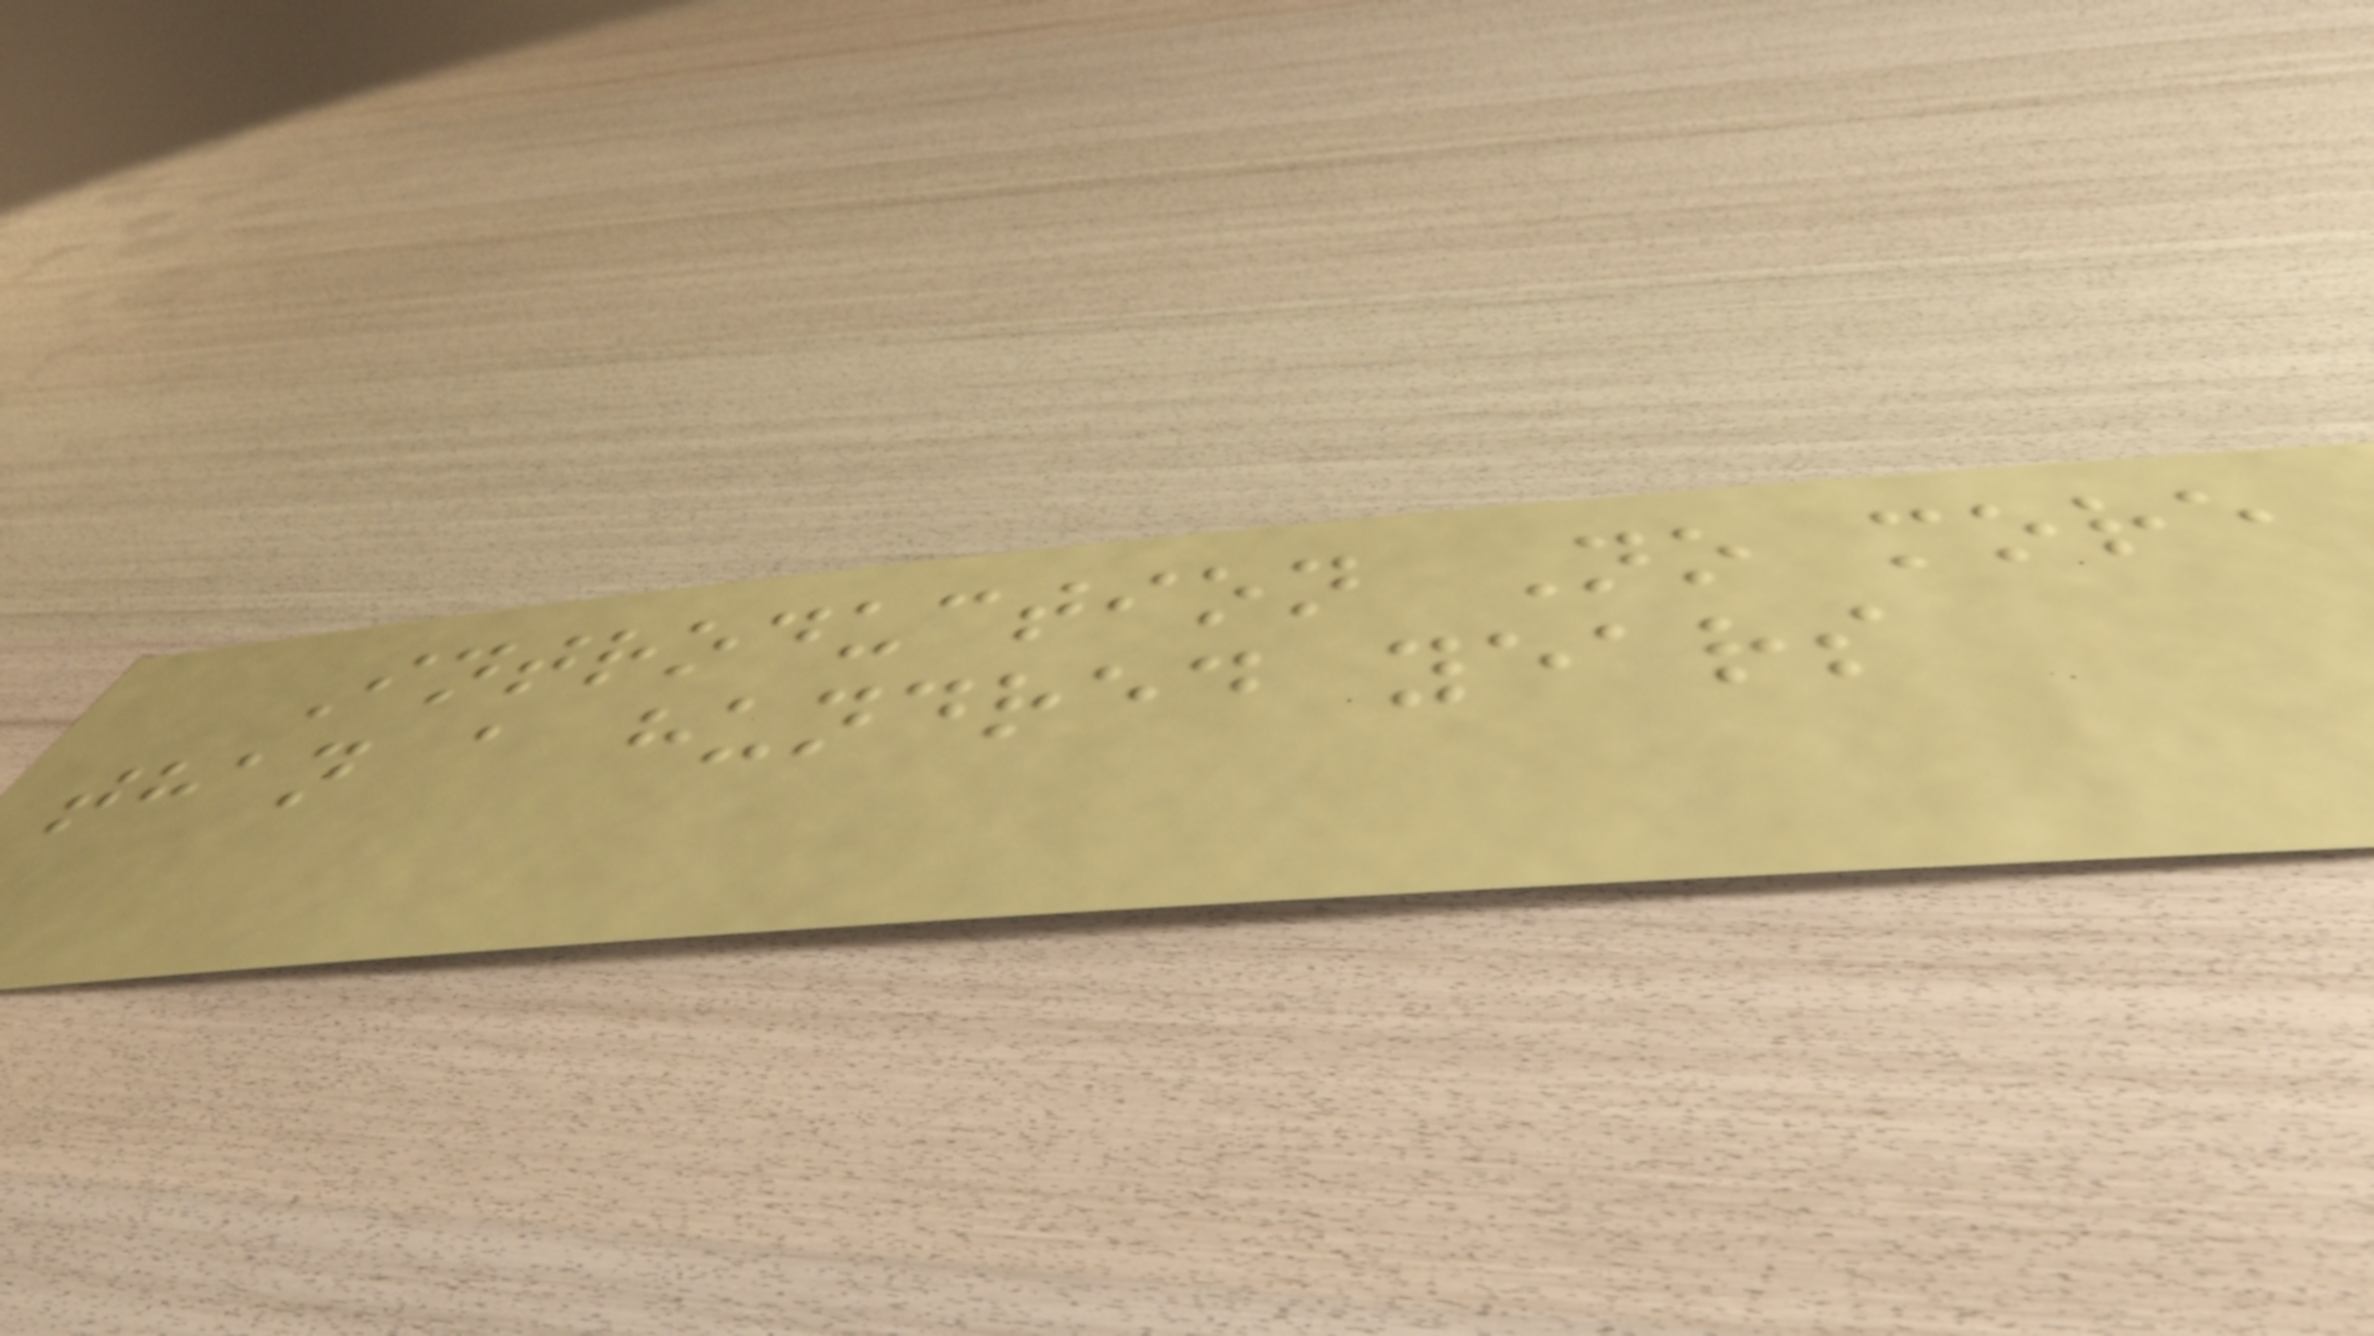Introduction No more
than a hundred years
